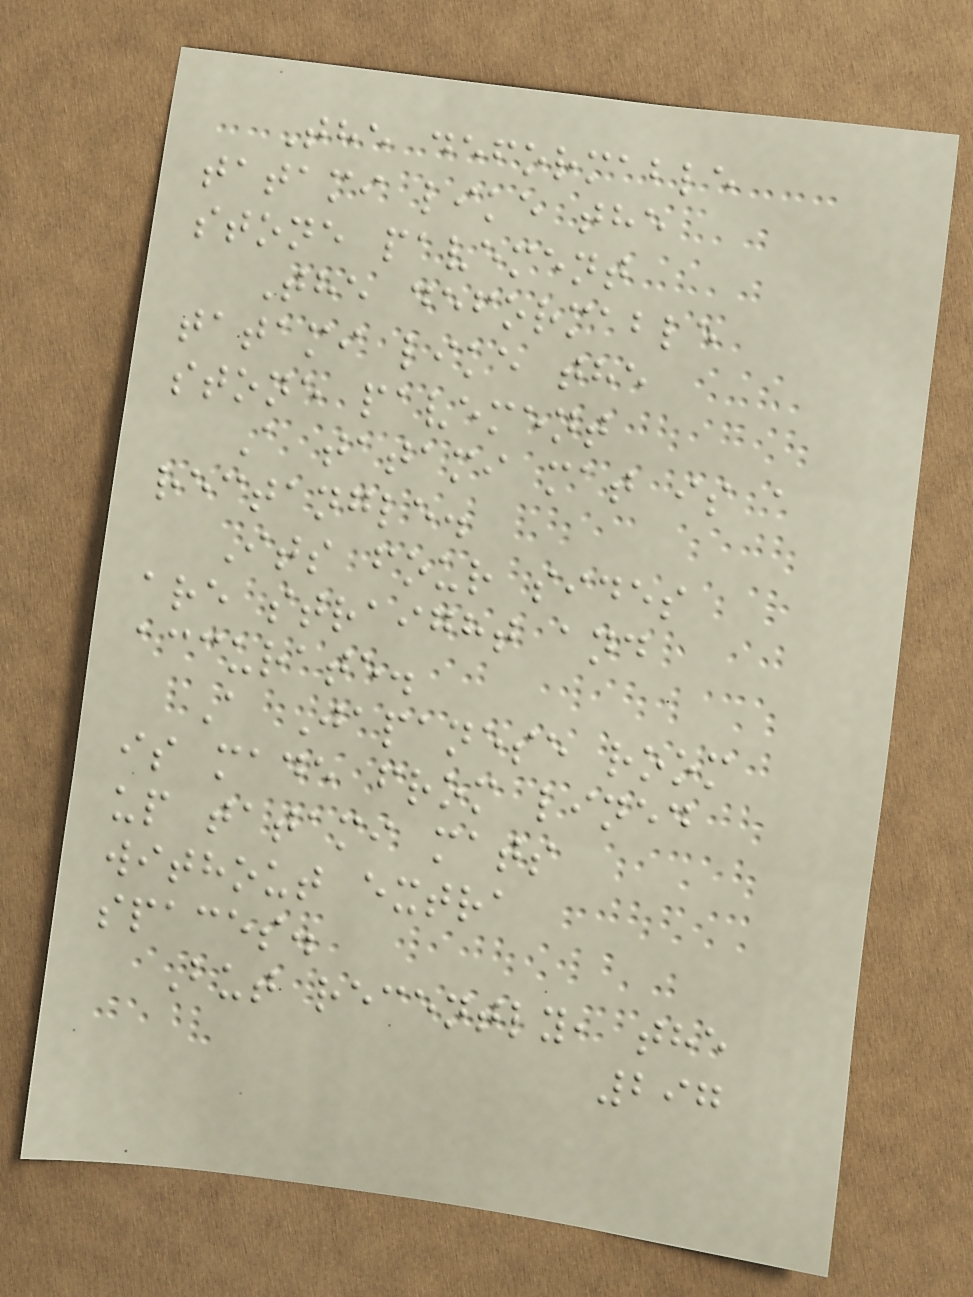The deformable
tatami like the
stone pavement
The deformable
tatami like the
stone pavement
A tatami mat is a
rectangle.
Its four sides
are straight and
accurate.
A Japanese room
is made from lined
up tatami mats
without extra
spaces.
But recently, the
297
